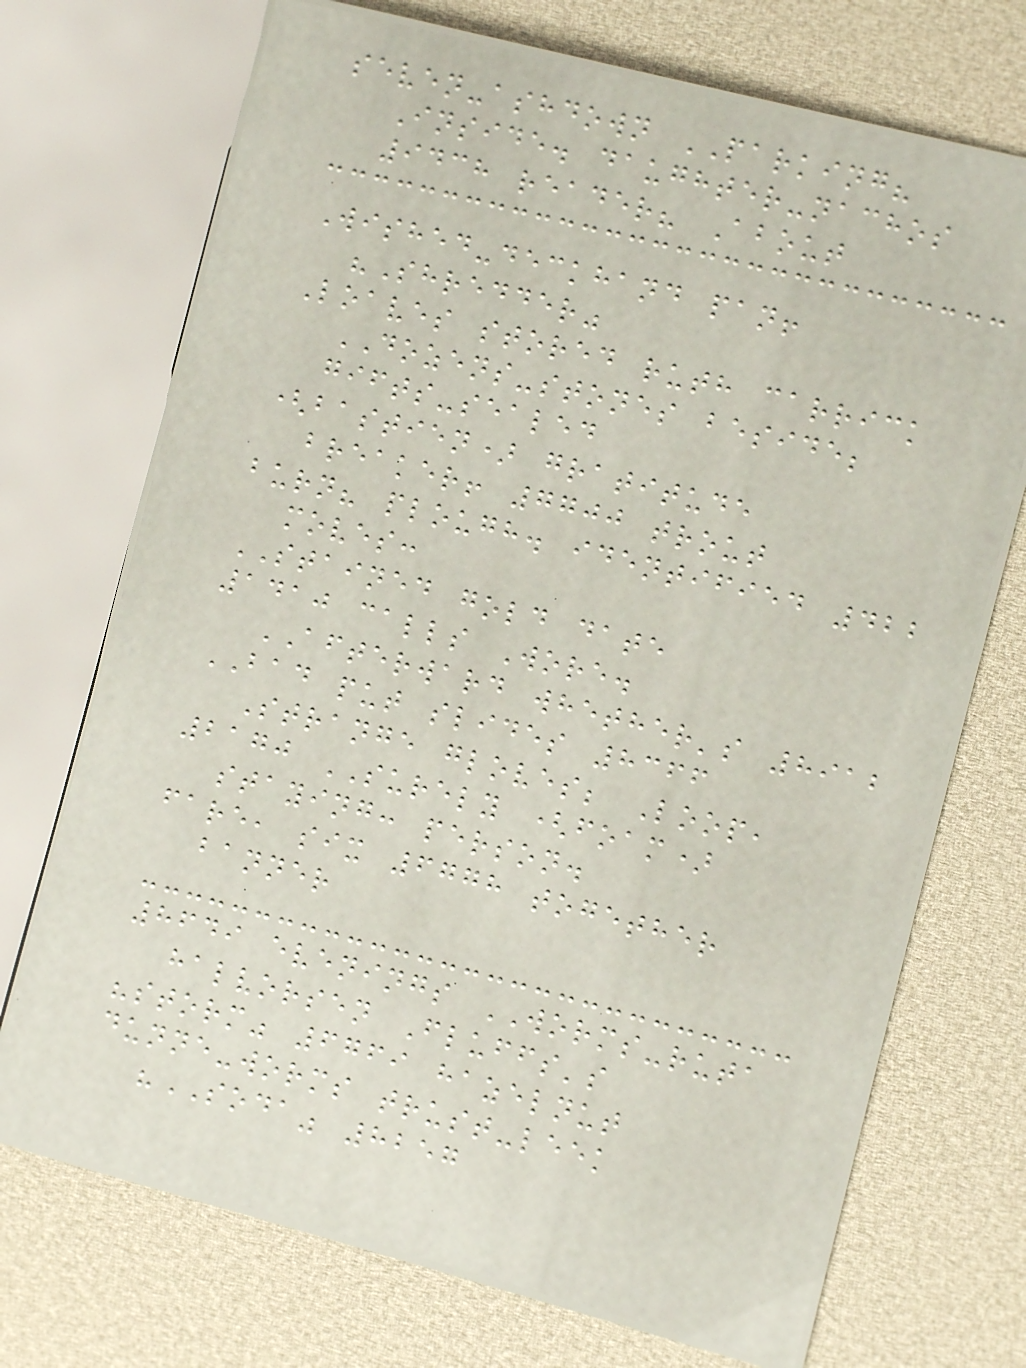seven-ashdown PARKING?
Inside. daughter-nachos
9438 reader? About
Wished-deckhand pan!
"Shredder"
Loaves stored ruth carrick
DOZENS-stones beside;
gifts-sealed
(bastien) gratitude
breaker! 7700 trout
burn? plough. identified 422
moves:
STAINED gold date
1410 calls Wore.
AFTERWARD whether's 8912
BAD put slides 8366
Strange gloves; Loop,
2170 SURELY (foam)
staying: person.
fare, six 6778 together
banner
8649 evenings WORMS-ruta
halvorsen Fluffs's
"storm" 6769 hazelnut
dunne-worms trust-leek
"SODA" 8257
